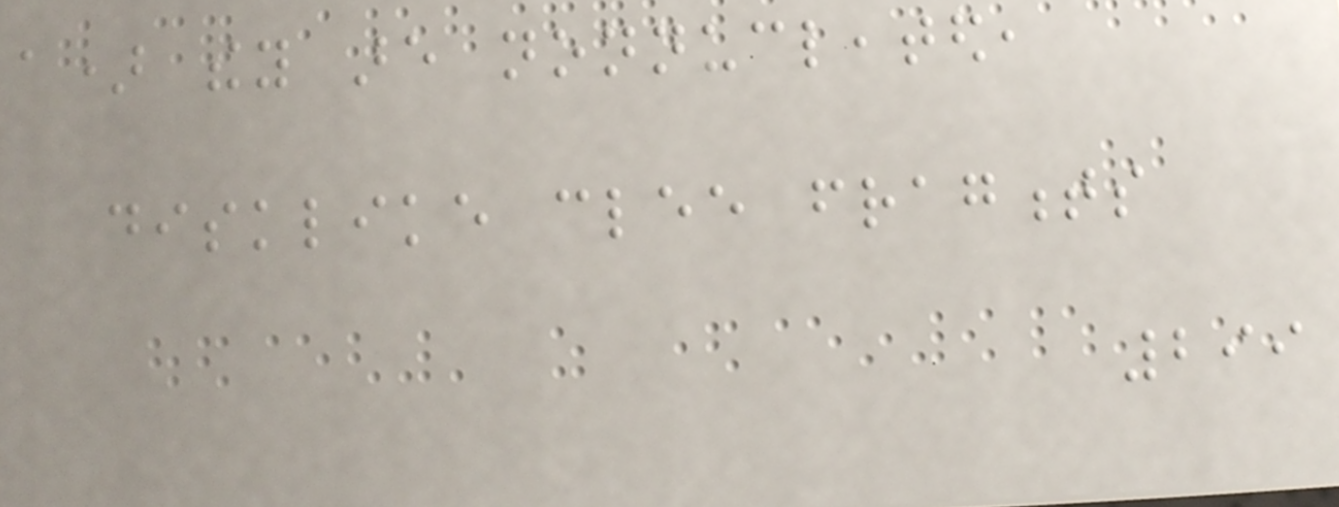a) they are nonnucleated,
disklike clee fragments
299
